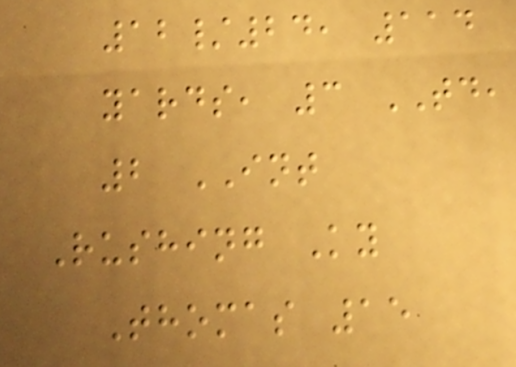12/24, 114
yards, 3 TD,
2 INT
Rushing Ky
Thomas 15
